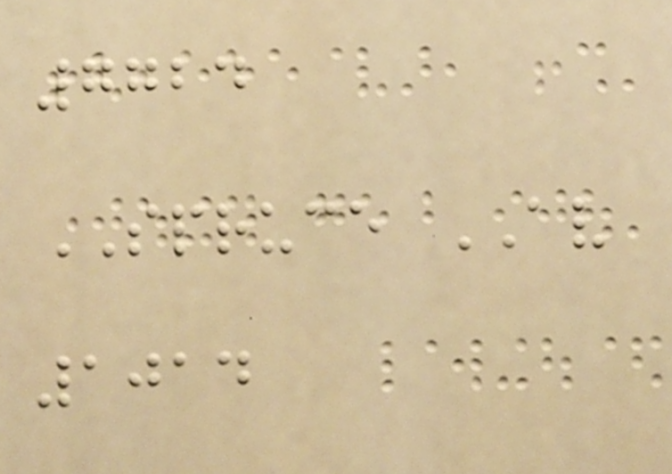7724
SPRUCE AV
1014
